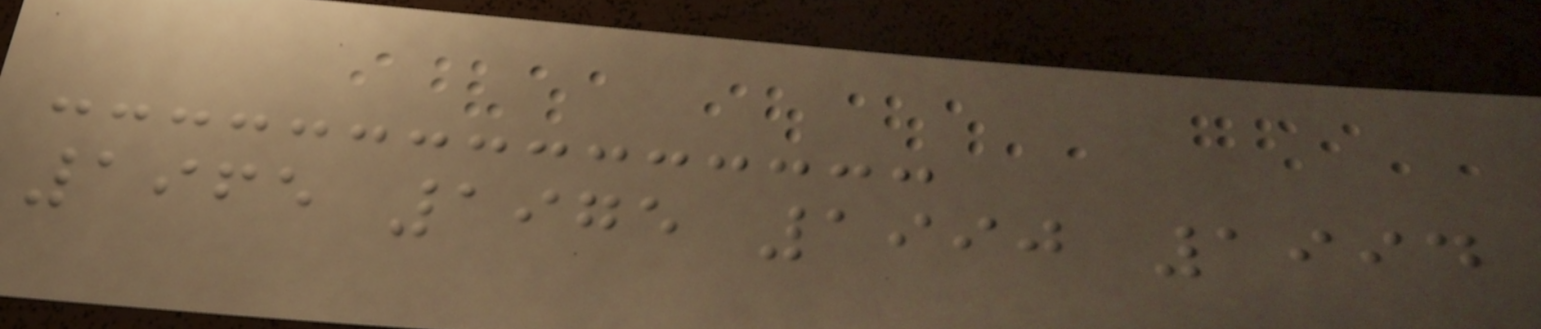1965 1975 1990 1994
